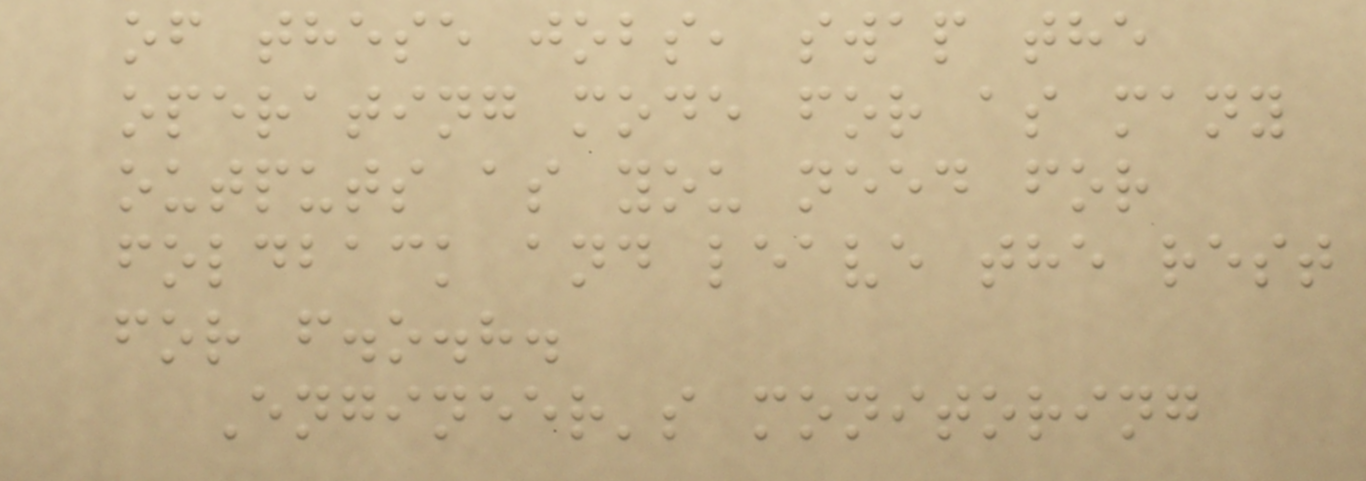of these jobs, swap the
operating mode for as many
outputs as you need for
foldback and leave the rest
for f.o.h.
Engineer's monitoring
